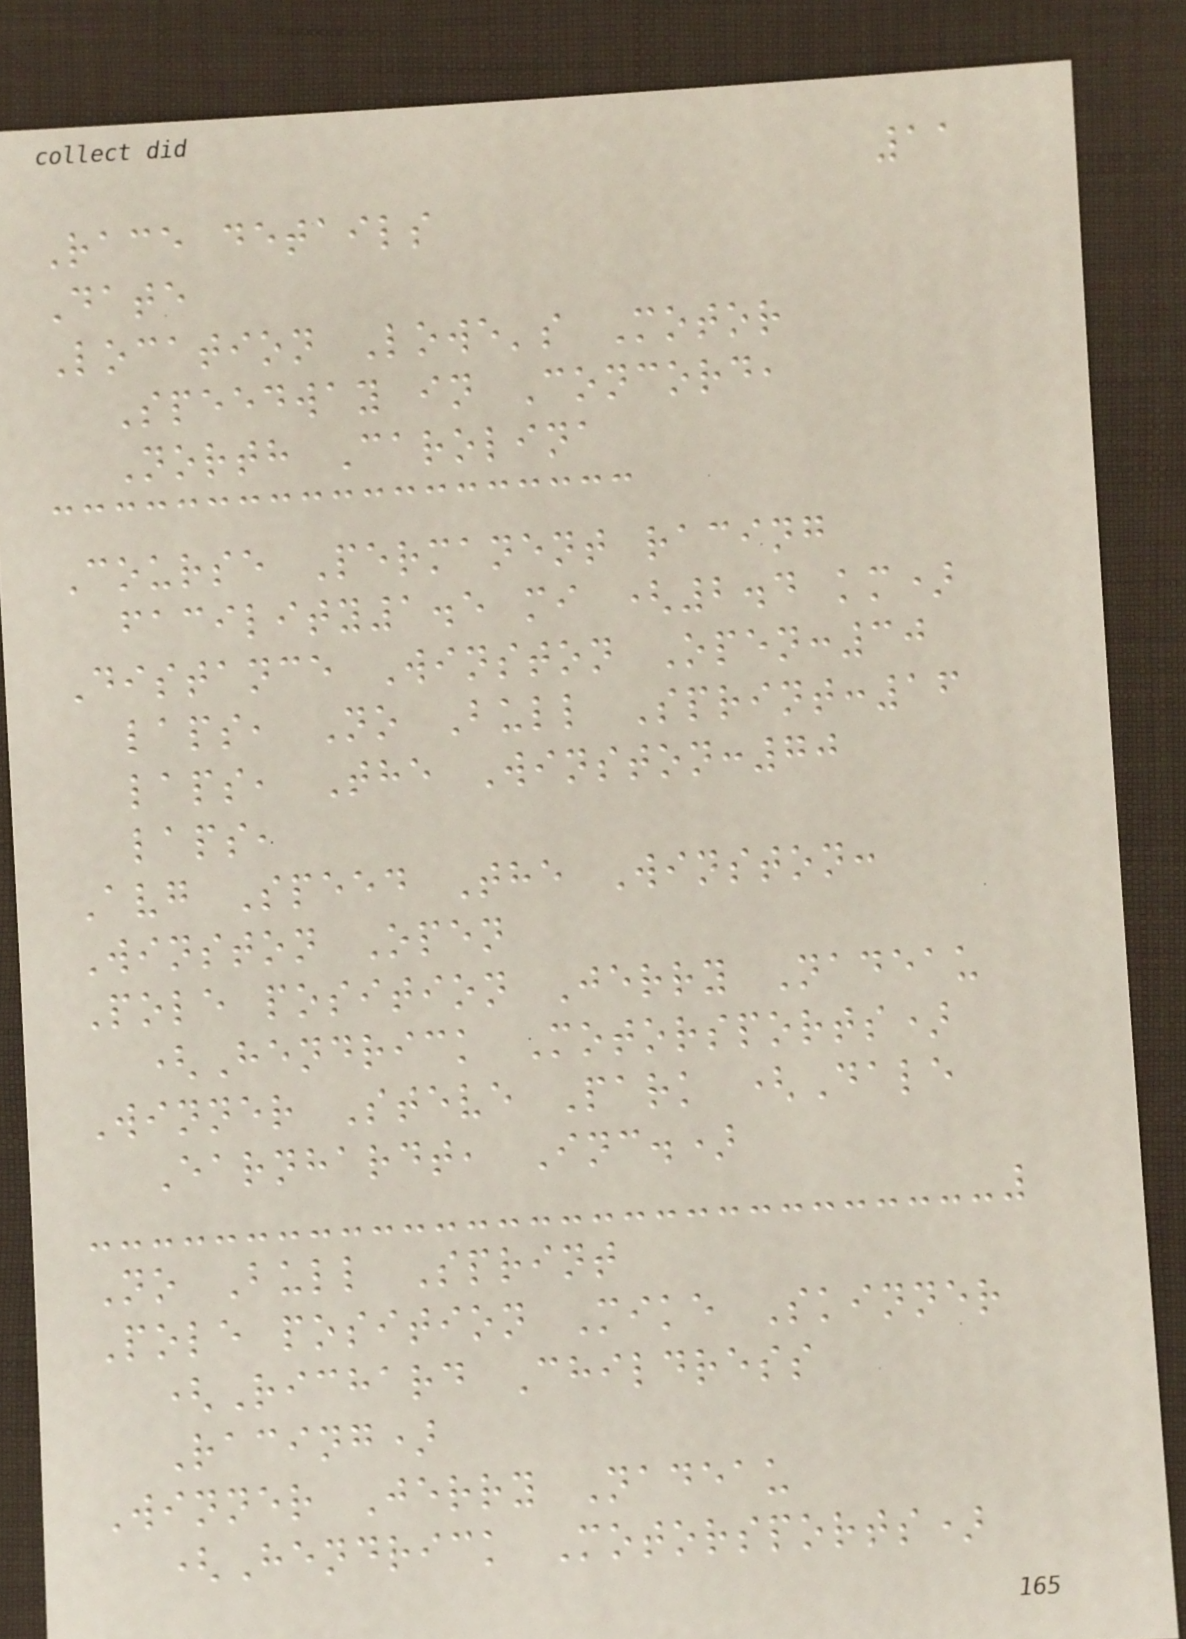11
Race details
Date
Location Lowe's Motor
Speedway in Concord,
North Carolina
Course Permanent racing
facility1.5 mi (2.4 km)
Distance Winston Open:30
laps, No Bull Sprint:16
laps, The Winston:70
laps,
Avg Speed The Winston:
Winston Open
Pole position Jerry Nadeau
(Hendrick Motorsports)
Winner Steve Park (Dale
Earnhardt, Inc.)
No Bull Sprint
Pole position Mike Skinner
(Richard Childress
Racing)
Winner Jerry Nadeau
(Hendrick Motorsports)
